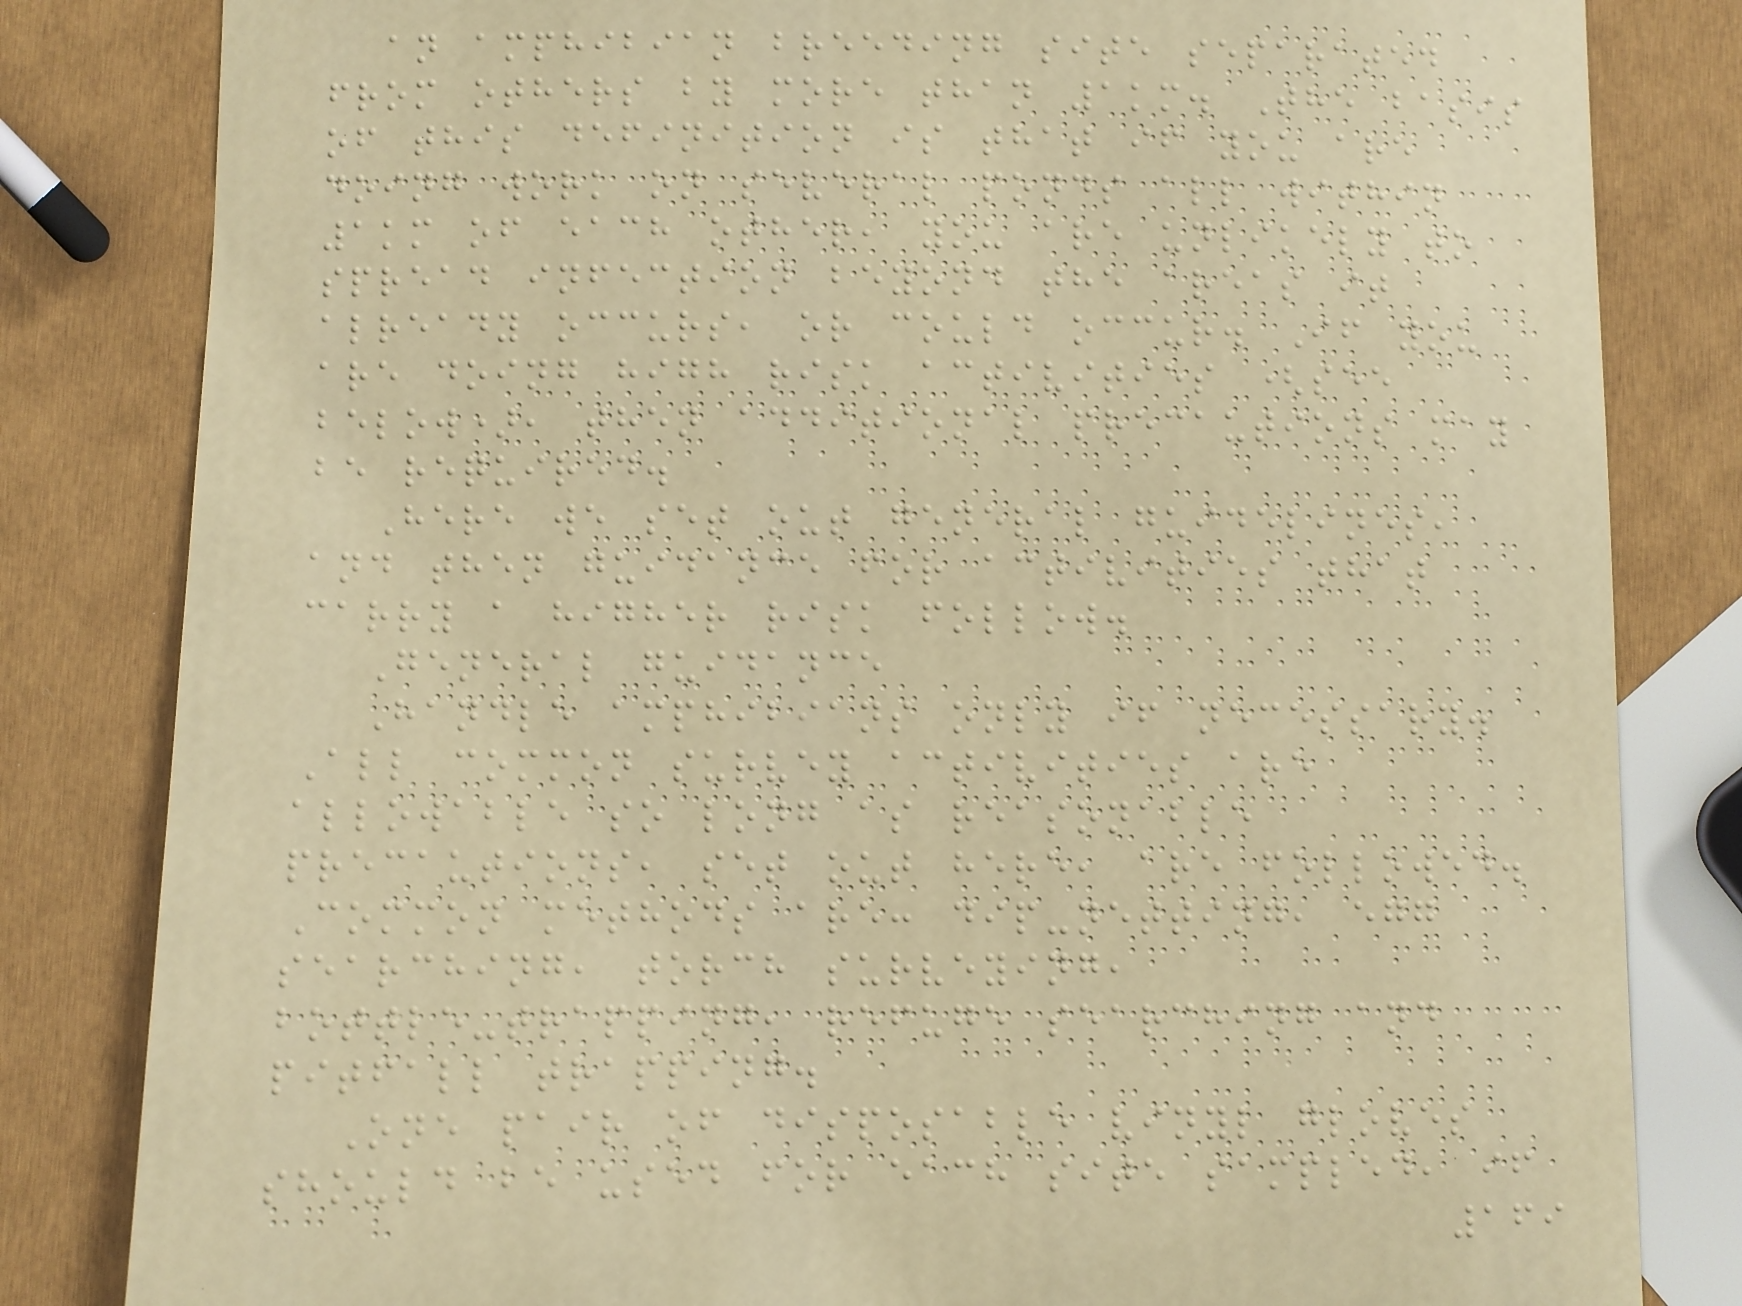an amphibian breeding site separated
from others by more than 1km. The basis
of this definition is that if you are
doing work on several ponds all within
1km of each other, you are unlikely to
spread infection beyond the areas it
already occurs, or could occur. If you
are doing high risk activities (see
below), then additional precautions may
be required.
Here we set out general guidelines,
and then guidance for activities that
carry a higher risk follow.
General guidance
Handle amphibians only if necessary.
All common survey activities are
allowable so long as reasonable
precautions, set out here, are followed.
Common methods are: dip-netting, egg
searching, torch surveying,
bottle-trapping, refuge searching and
pitfall trapping.
One pair of disposable vinyl gloves
should be used for each site sampled, if
169
